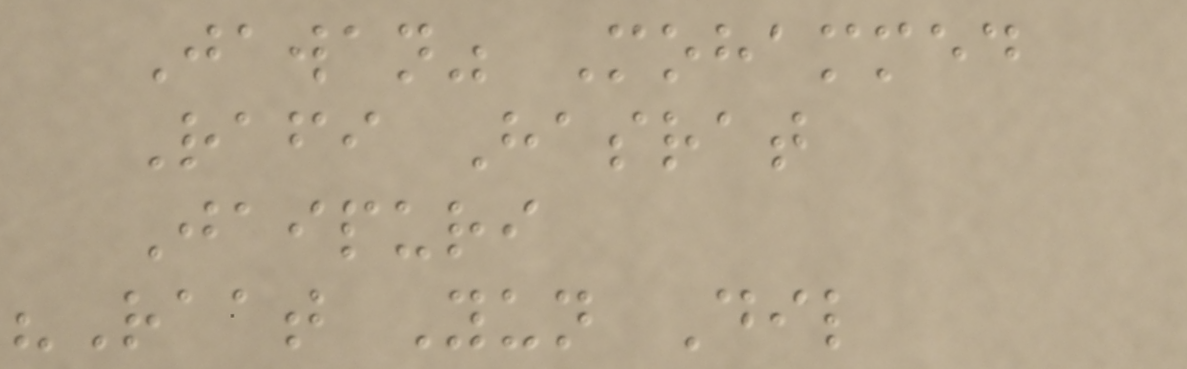Jawan" Mohammed
Rafi Hasrat
Jaipuri
"Raat Yun Dil
